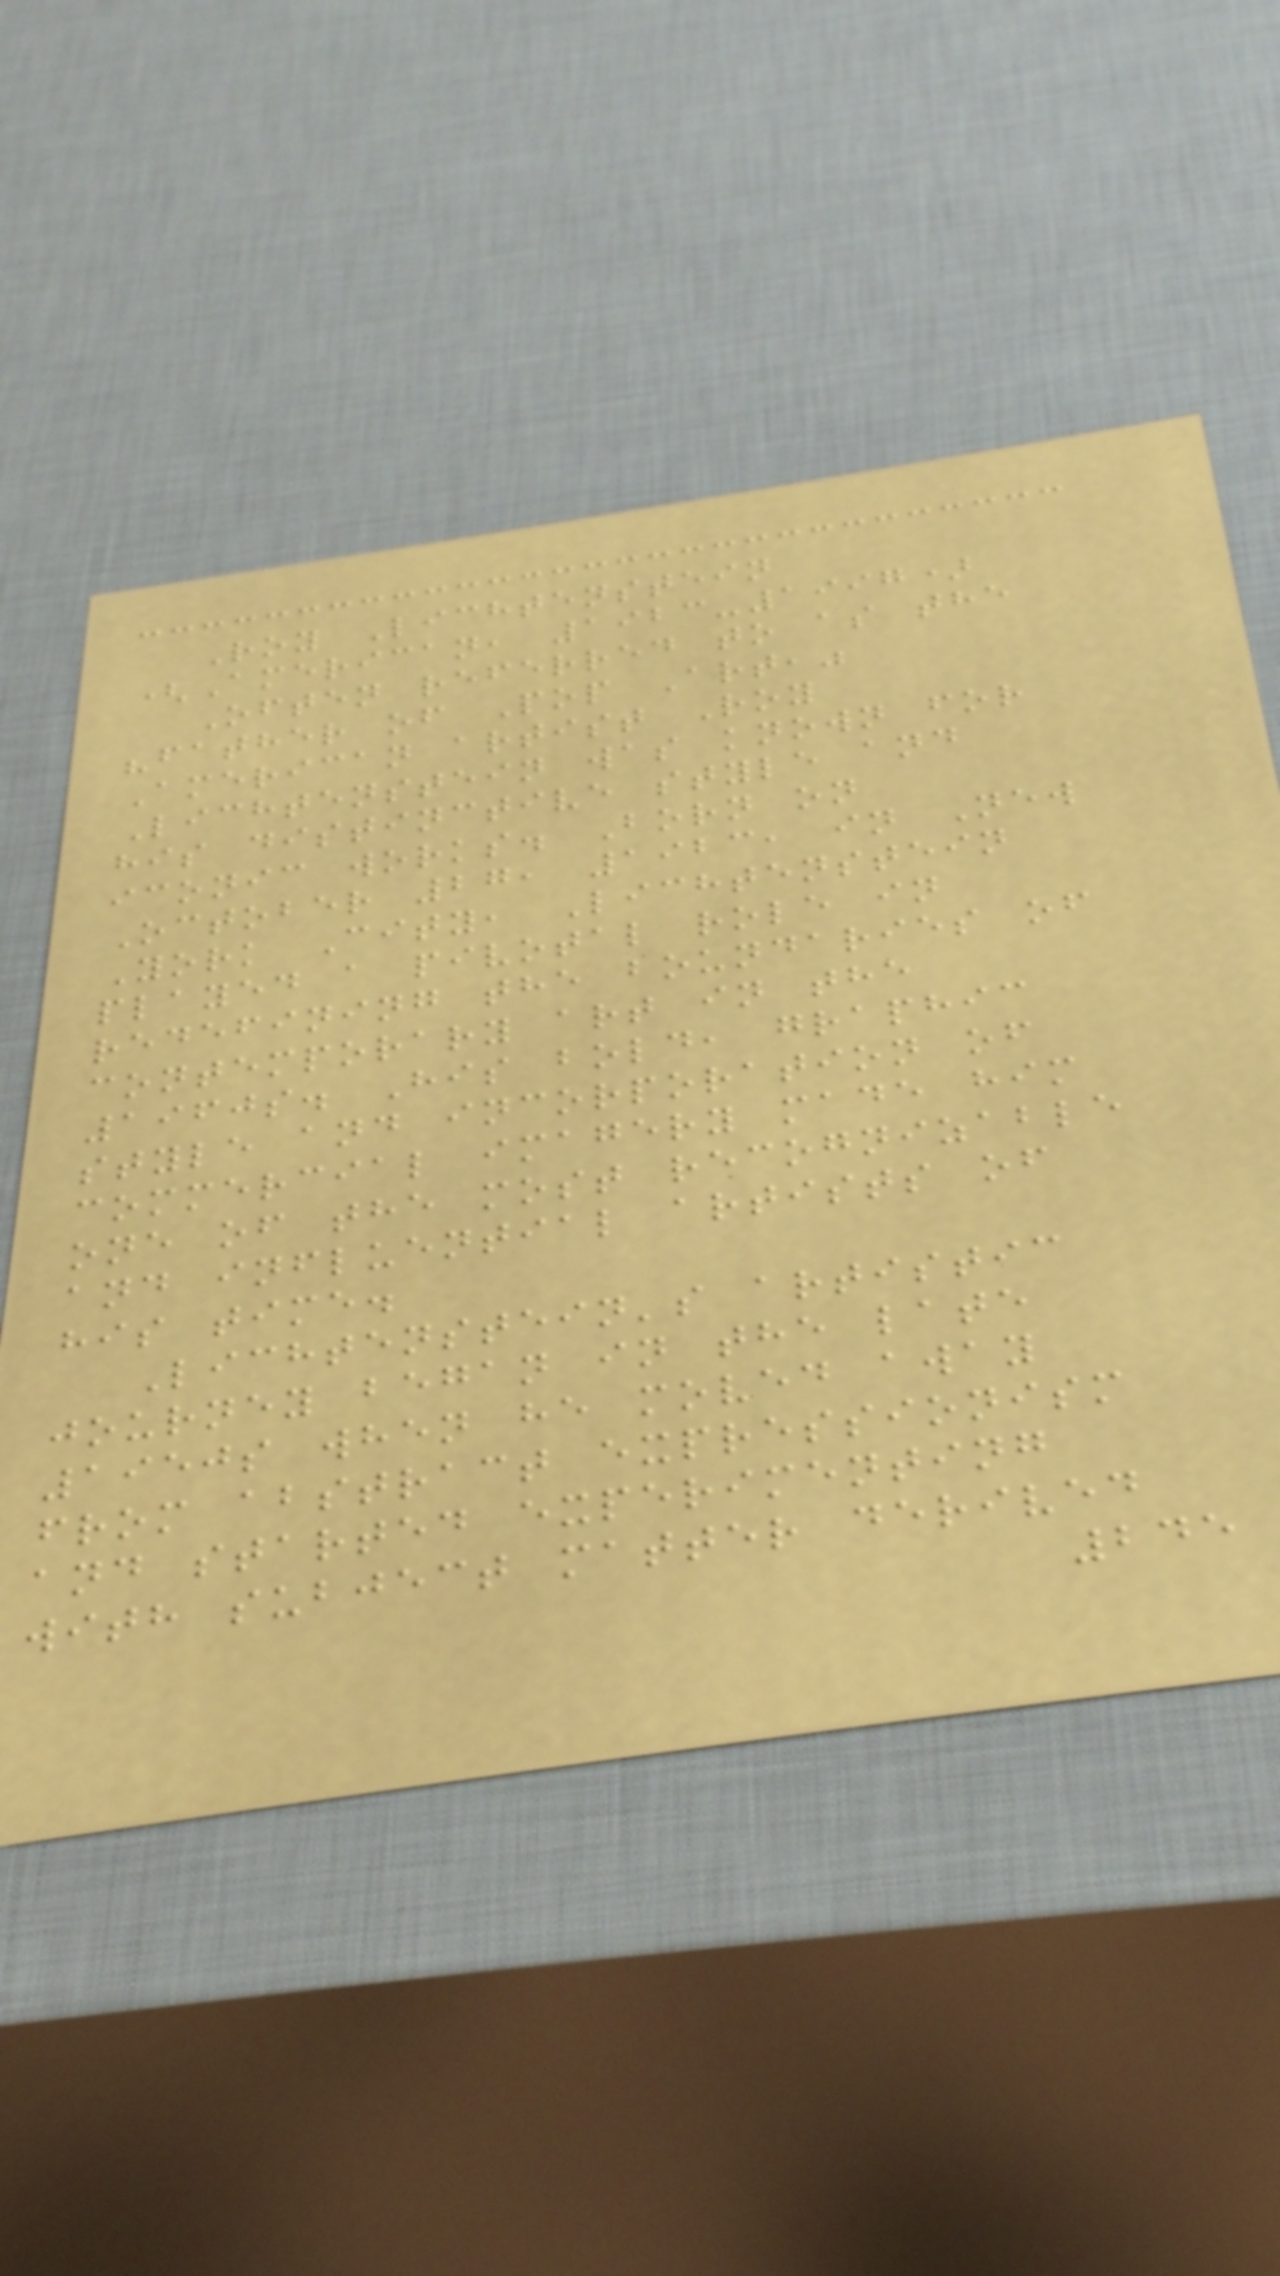Roy Lichtenstein
(American, 1923-1997)
Often referred to as the
"father of Pop Art,"
American artist Roy
Lichtenstein was known for
his distinctive style and
iconic works. Born on
October 27, 1923, in New
York City, Lichtenstein
played a pivotal role in
redefining the boundaries of
contemporary art in the
1960s. His bold, graphic
style and incorporation of
commercial imagery made him
one of the most recognizable
and influential artists of
his time.
Lichtenstein's artistic
journey began in the late
1950s when he moved away
from abstract expressionism
and started experimenting
with subject matter derived
245
